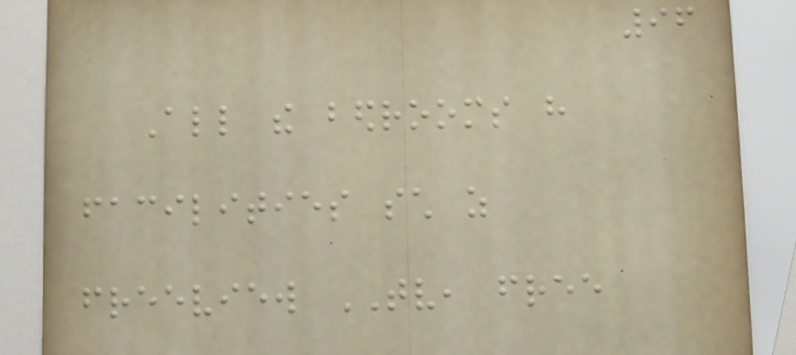96
All the bedrooms have
facilities such as
freeview TV, free
